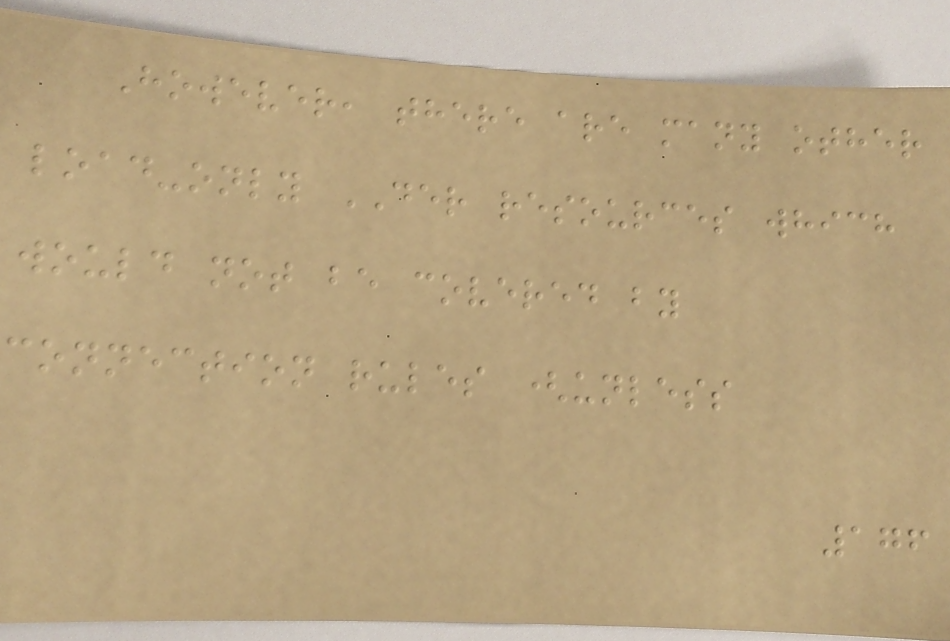However, there are many other
load-only DER resources which
would not be covered by
connection rules (unless
176
